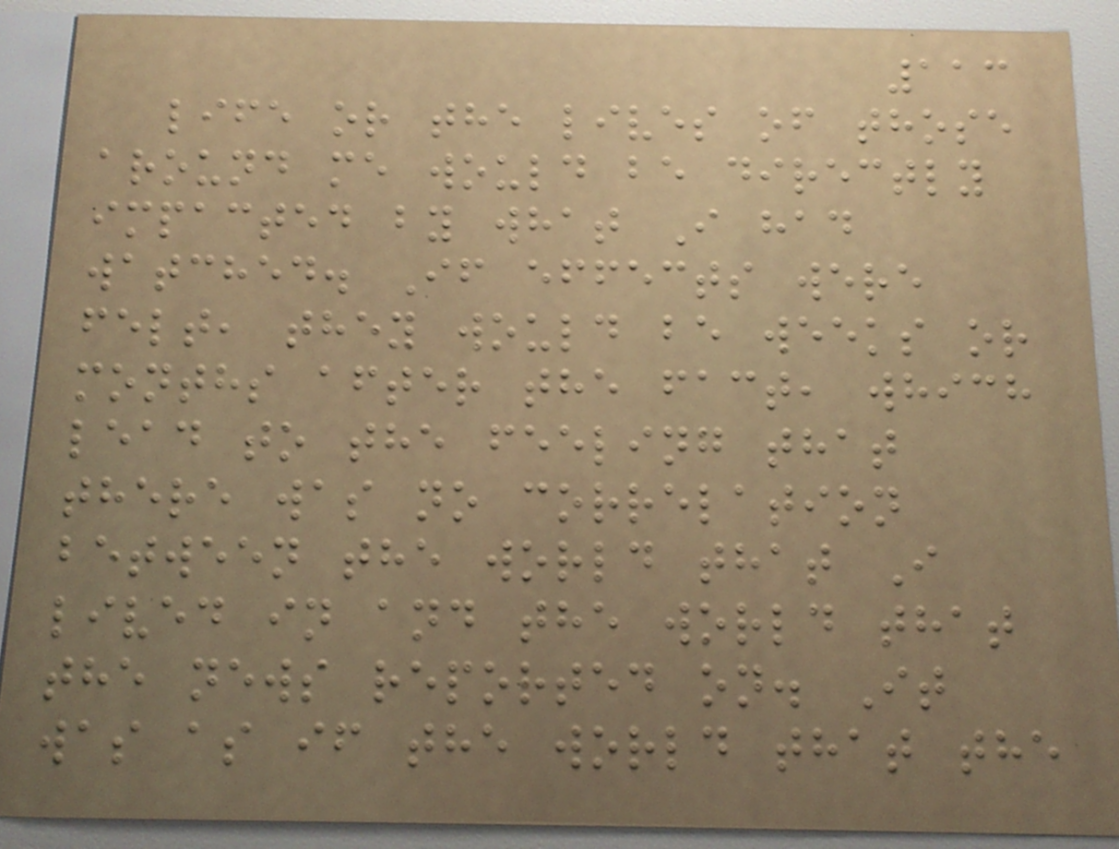113
life or the lives of those
around me would be directly
impacted by what I had
watched. If effects were
felt, they would be weeks or
months after the fact, which
lead to the feeling that
there was no correlation
between the world that I
lived in and the world that
the news reported on. It
was as if the world that the
